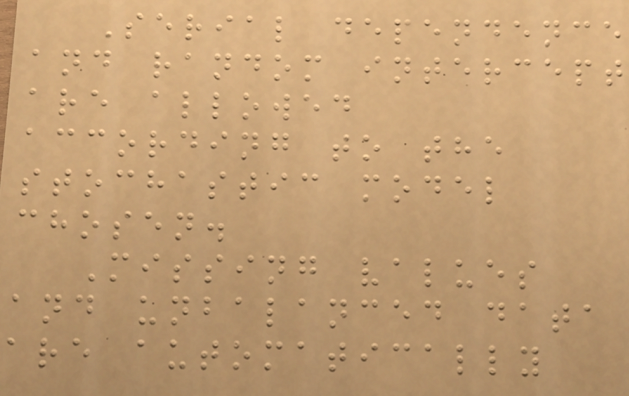Serial dependence
and random intercept
are allowed
according to the
stochastic model
chosen.
Missing values
and unbalanced data
are automatically
